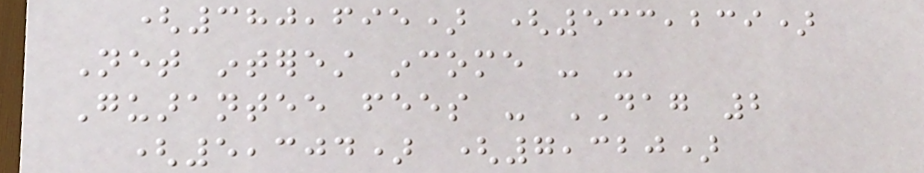(380,695) (533,239)
Net interest income - -
Guarantee fees - DAG 2
(5,304) (7,320)
